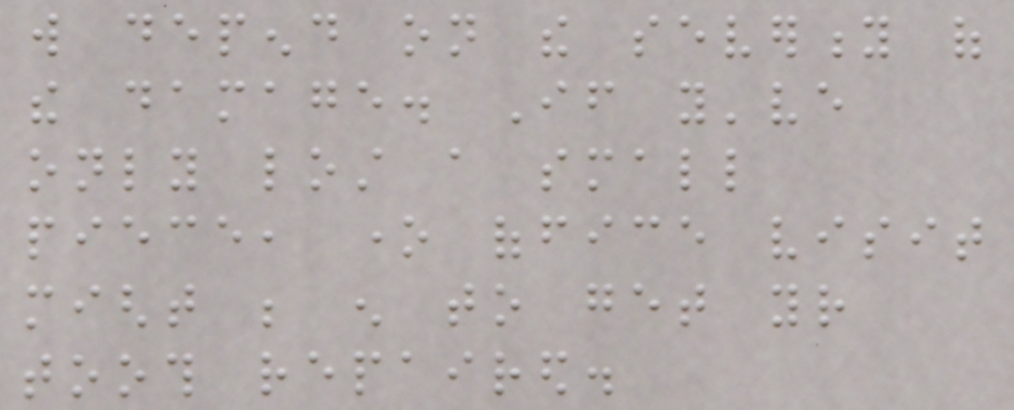will depend on the severity of
the damage. If you've
only lost a small
piece, one office visit
might be enough to get your
tooth repaired.
